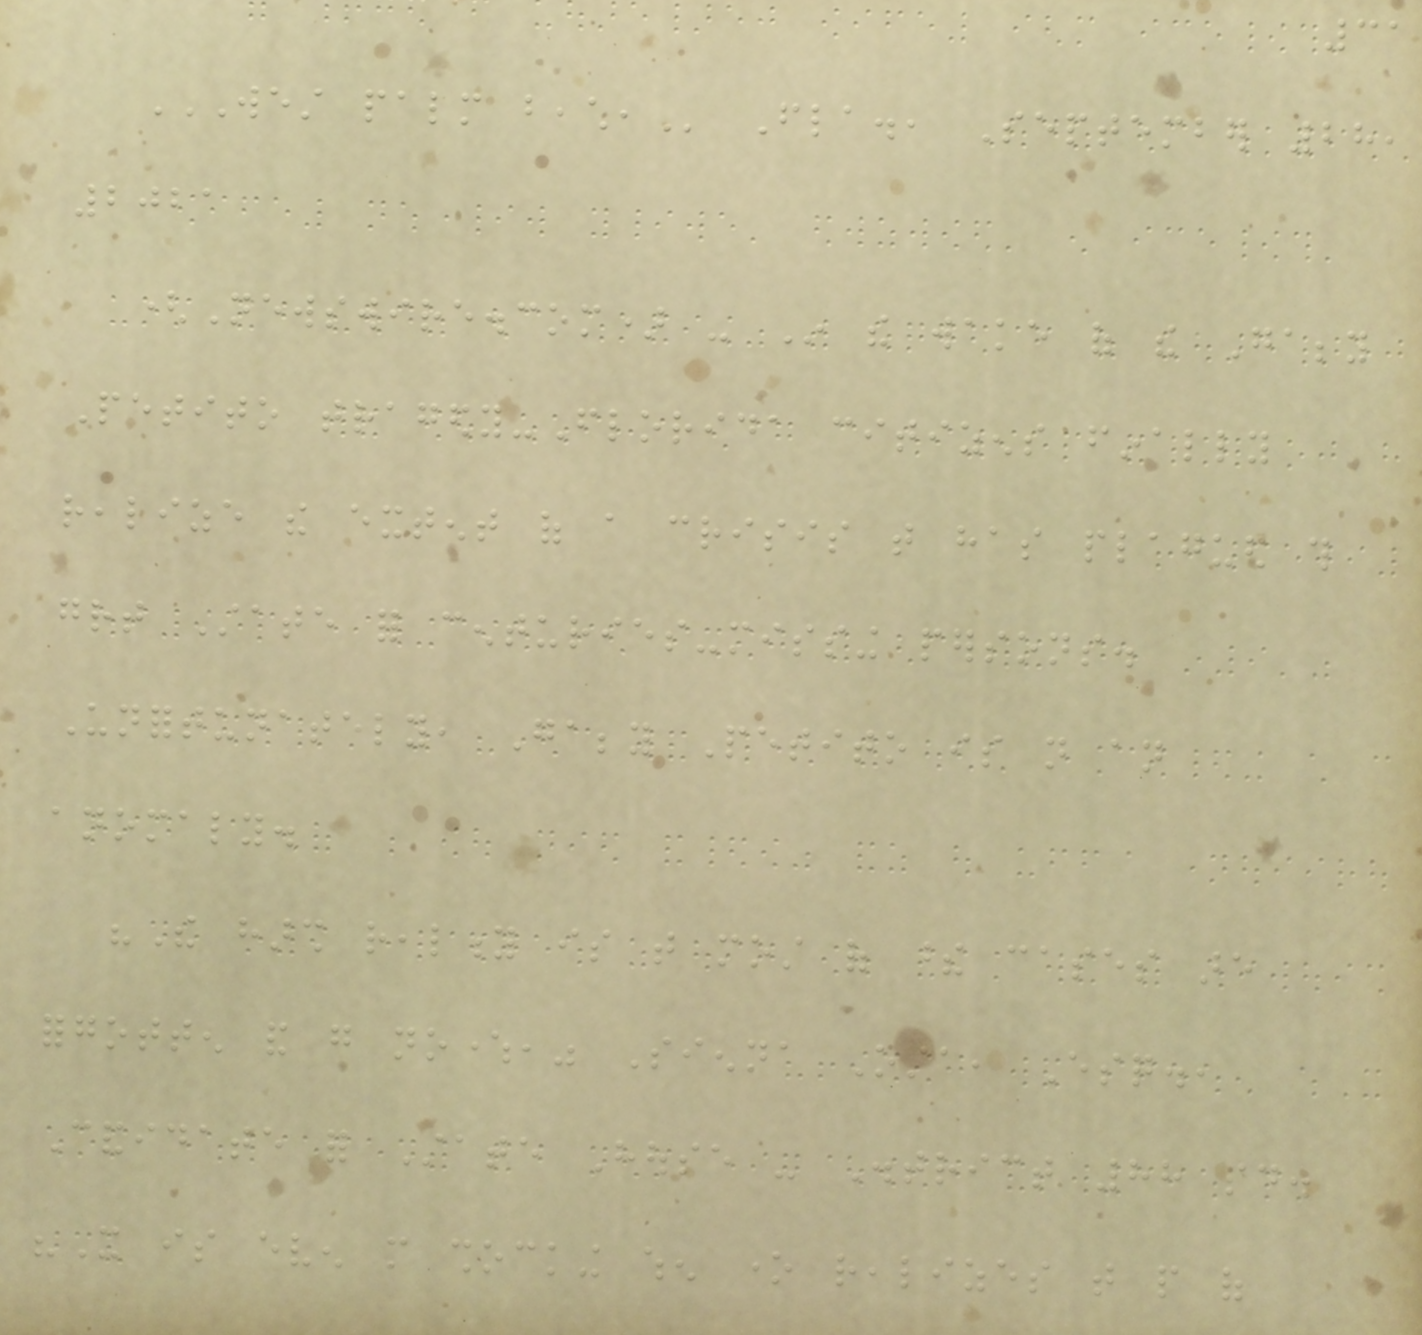31
WEST PALM BEACH, Fla., September 28,
2021
(Newswire.com) - In the wake of the Gabby
Petito tragedy-Florida citizens finally
realize the extent of a crisis that has plagued this
great State for centuries-missing persons.
Unfortunately, Gabby Petito is not an
anomaly.
"The harsh reality is that most of these cases are
forgotten and go nowhere," Sienna Osta, Esq.,
Candidate for State House - District 88 said.
"It is even more shocking when one realizes that people of
